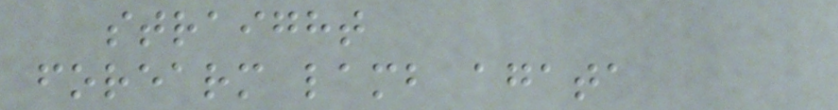straight
forearm lamb agata
